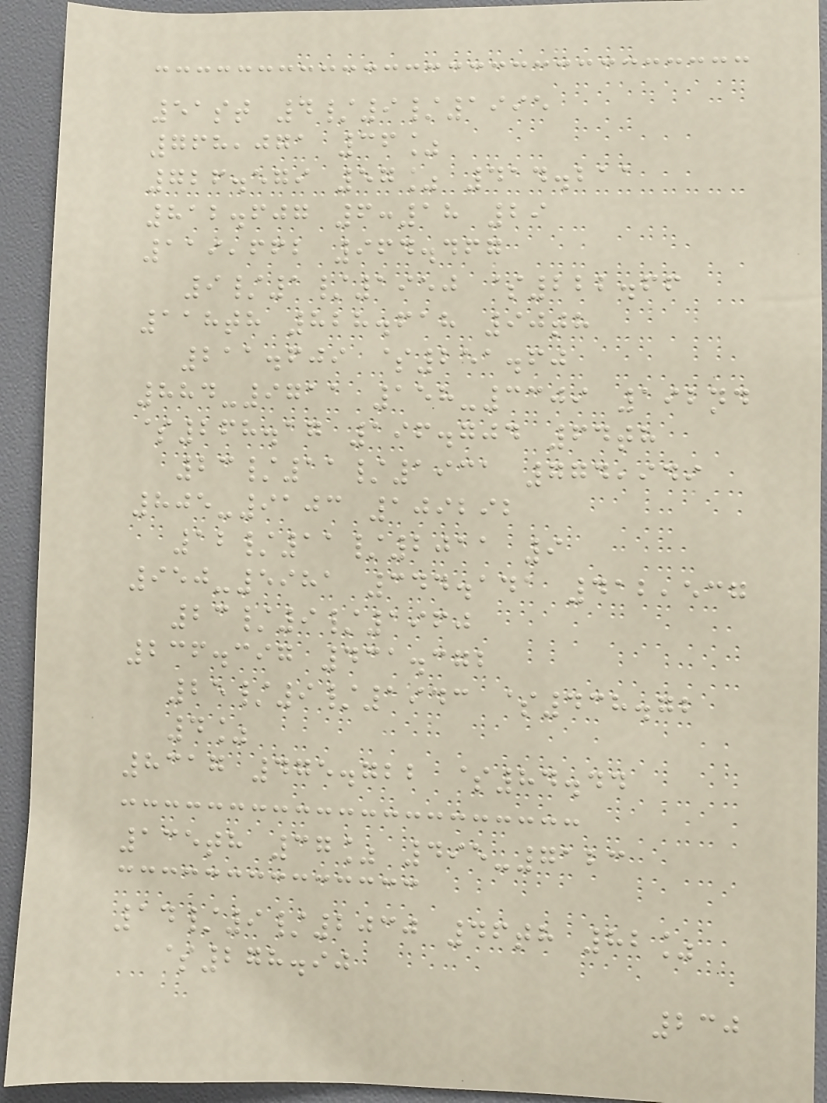51st 4/9/1995
768,071 36%
726.579 57% 414.211
812.607 6:18 29
119,662 964.467
9/1/1950 $222.66
118th 828.618 90th
211.609 $251.60
884-9711 158-3309 192nd
$268.17 196.704 64th
23/11/1931 774,949
805-9103 109292
12/11/2011 9
950-5981 344.141 412,537
23/9/1960
236.397 431.372
25/9/1943 $438.72
4%
8317 475.722 $84.44
135th 37% 495-7123
14/9/2030 46th 82%
$278.90
230
